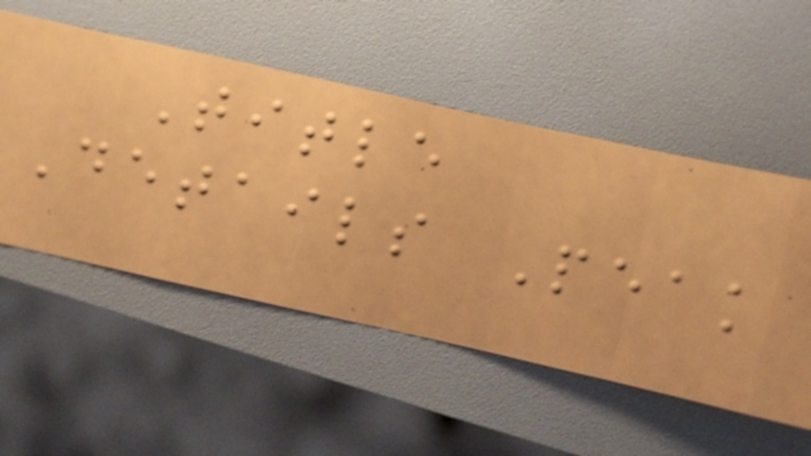Title
Details Peak
